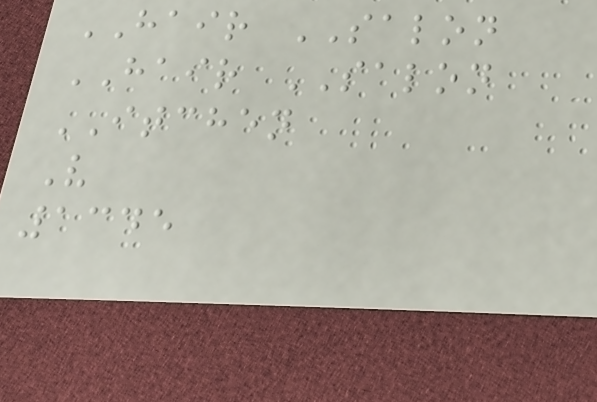HAIR SALON
HAIR SALON
ITCHEN
V
1345
